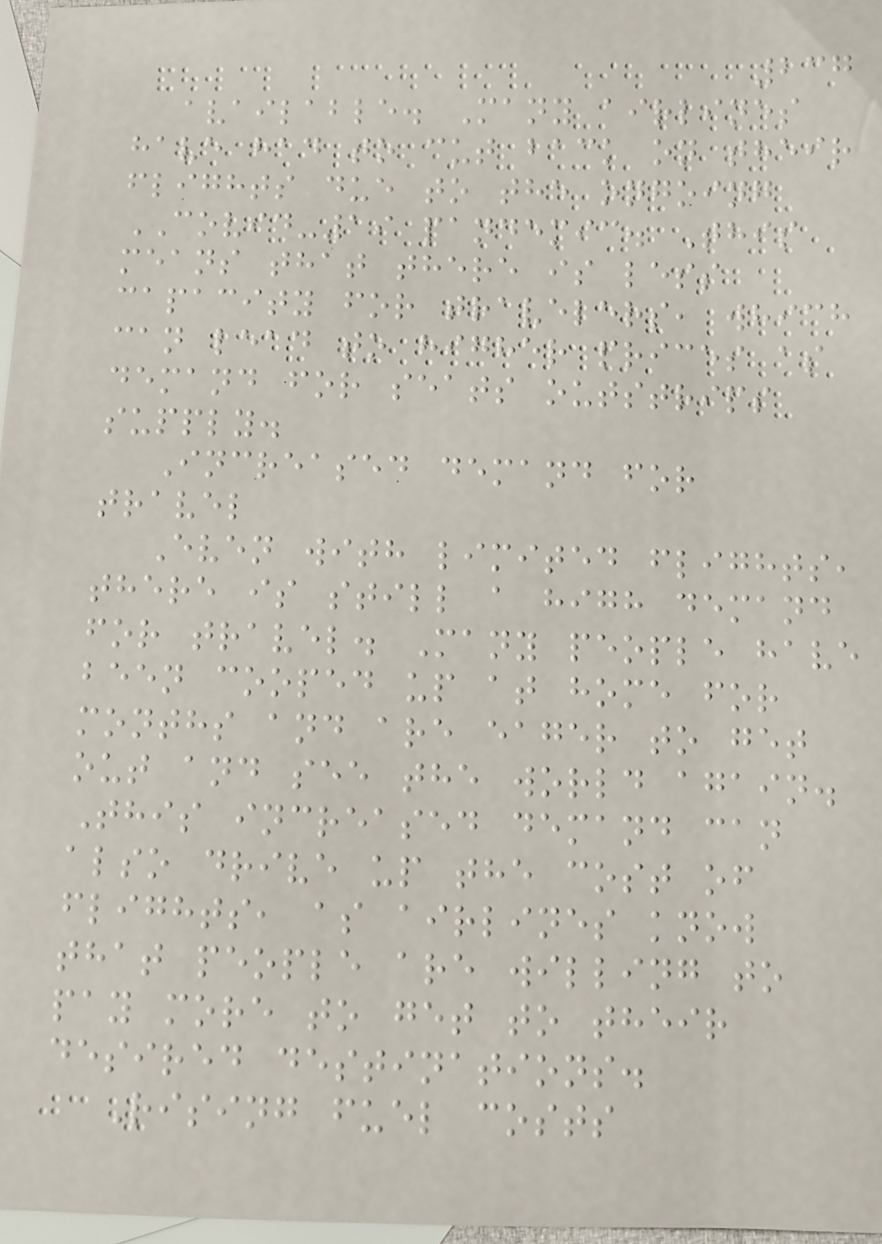237
available. Many airlines
have had to cut back on their
flights due to the ongoing
COVID-19 pandemic. This
means that there is less
capacity for travelers, which
can lead to higher prices as
demand for seats outstrips
supply.
Increased demand for
travel
Even with limited flights,
there is still a high demand
for travel. Many people have
been cooped up at home for
months and are eager to get
out and see the world again.
This increased demand can
also drive up the cost of
flights, as airlines know
that people are willing to
pay more to get to their
desired destinations.
Rising fuel costs
